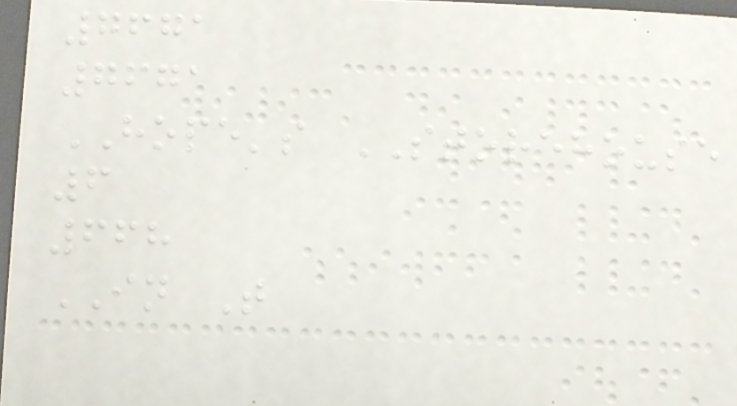7671
7671
HOPE's STOREHOUSE
6
668
IN T
